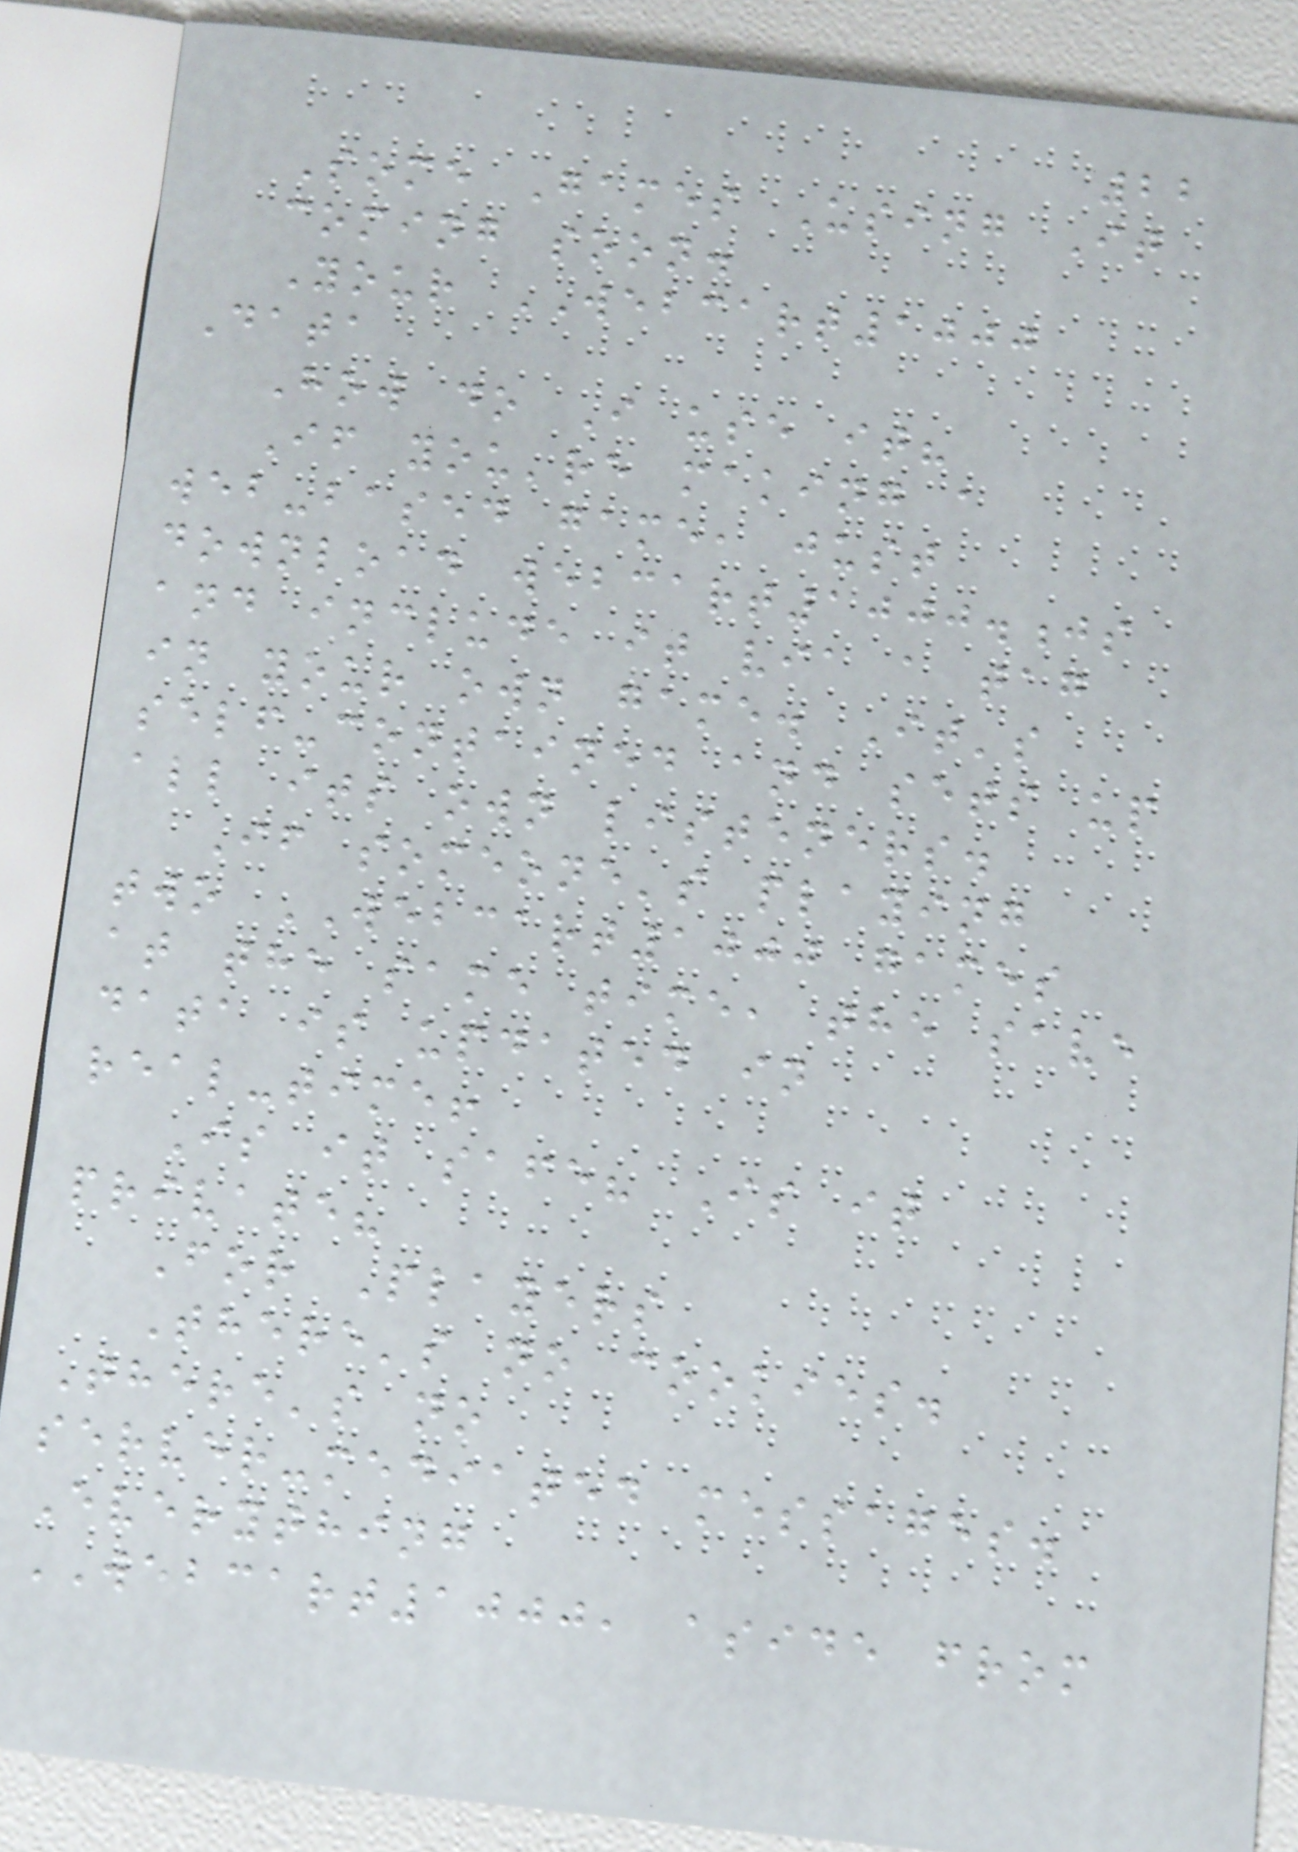22
Some Games Using It
coming soon.
Your WEBCART1000
Data
How do I use it?
If you're making a
web-based game, just
download webcart1000.js
and include it via a tag
in your own game. It's
self-contained and sets up
all its own listeners.
If someone's playing
two WEBCART1000 games
at the same time, the save
data is updated in
real-time!
Is it safe? Is it
private?
For Players
There's no cookies.
There's no
server-mediated messages.
Everything
WEBCART1000, aside from
